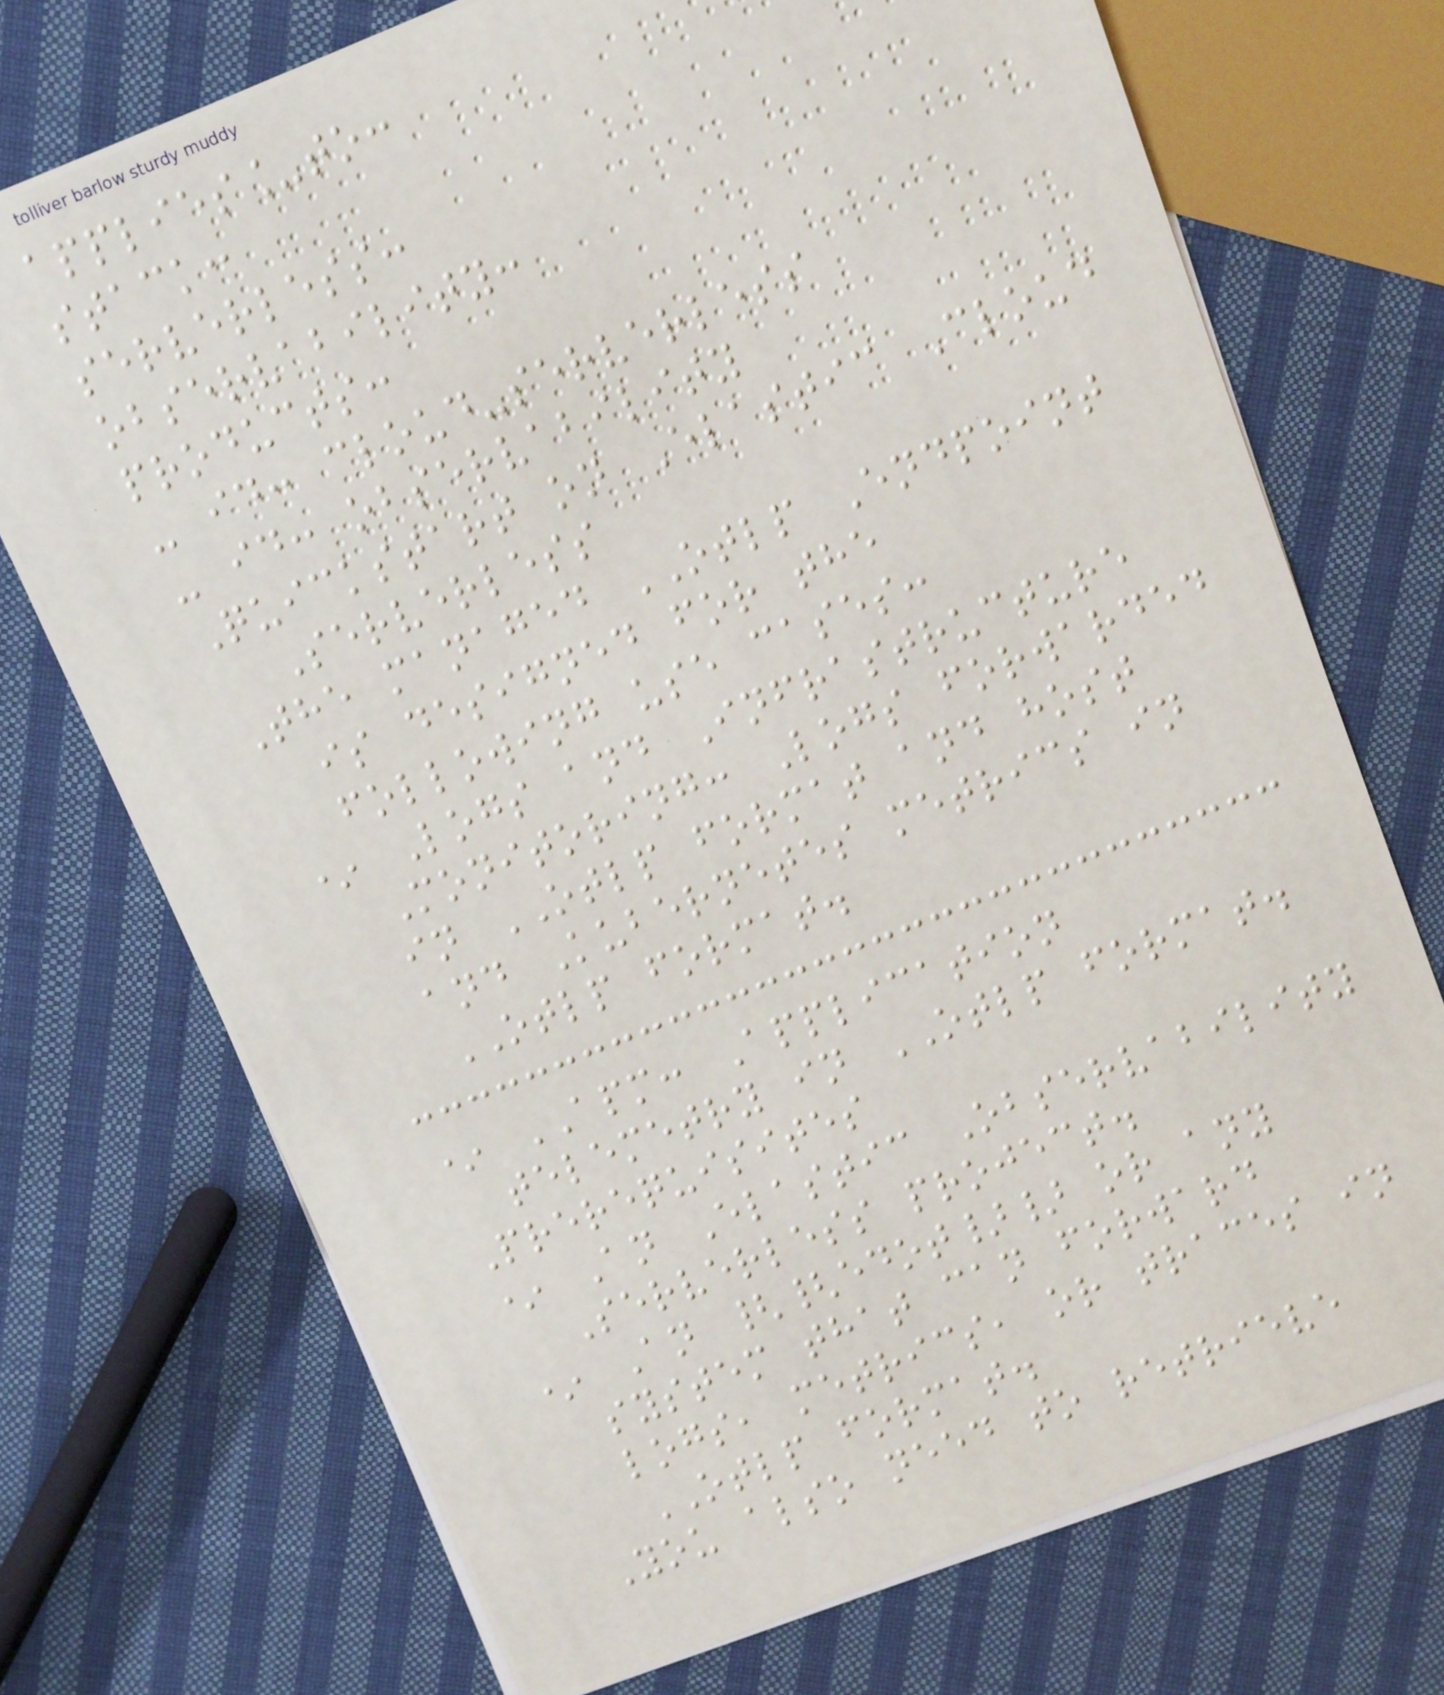applies_to:
stack:
serverless:
observability:
products:
- id: cloud-serverless
- id: observability
Quickstart on Elastic Cloud
Serverless
The managed OTLP Endpoint
is designed for the
following use cases:
* Logs and Infrastructure
Monitoring: Logs forwarded
in OTLP format and host
and Kubernetes metrics in
OTLP format.
* APM: Application
telemetry in OTLP format.
Prerequisites
* An Elastic Observability
Serverless project.
* An {{edot}} or any
system that can forward
logs, metrics, or traces in
OTLP format.
You also need to retrieve
